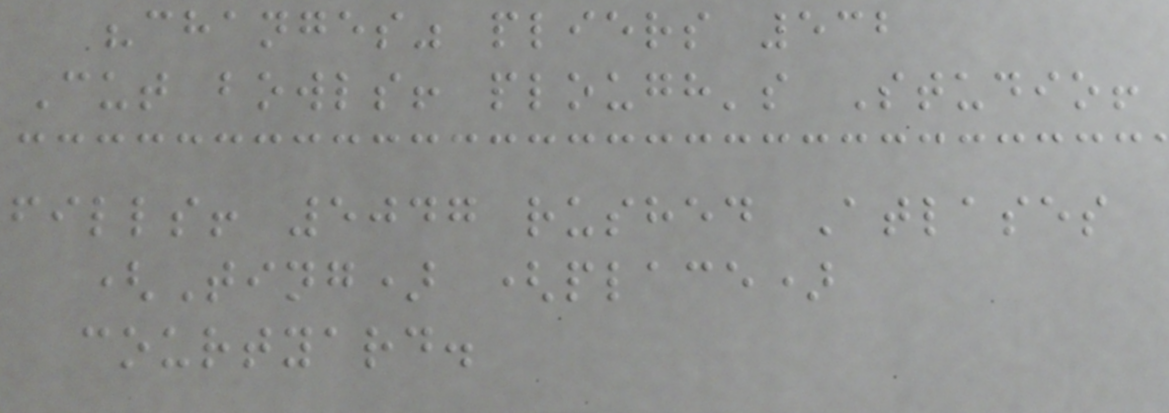"changes" pliers 532
Cut bowls! plough's Studio!
fills! 5047 rushed Atlases
(Ting) (place)
courtyard.
